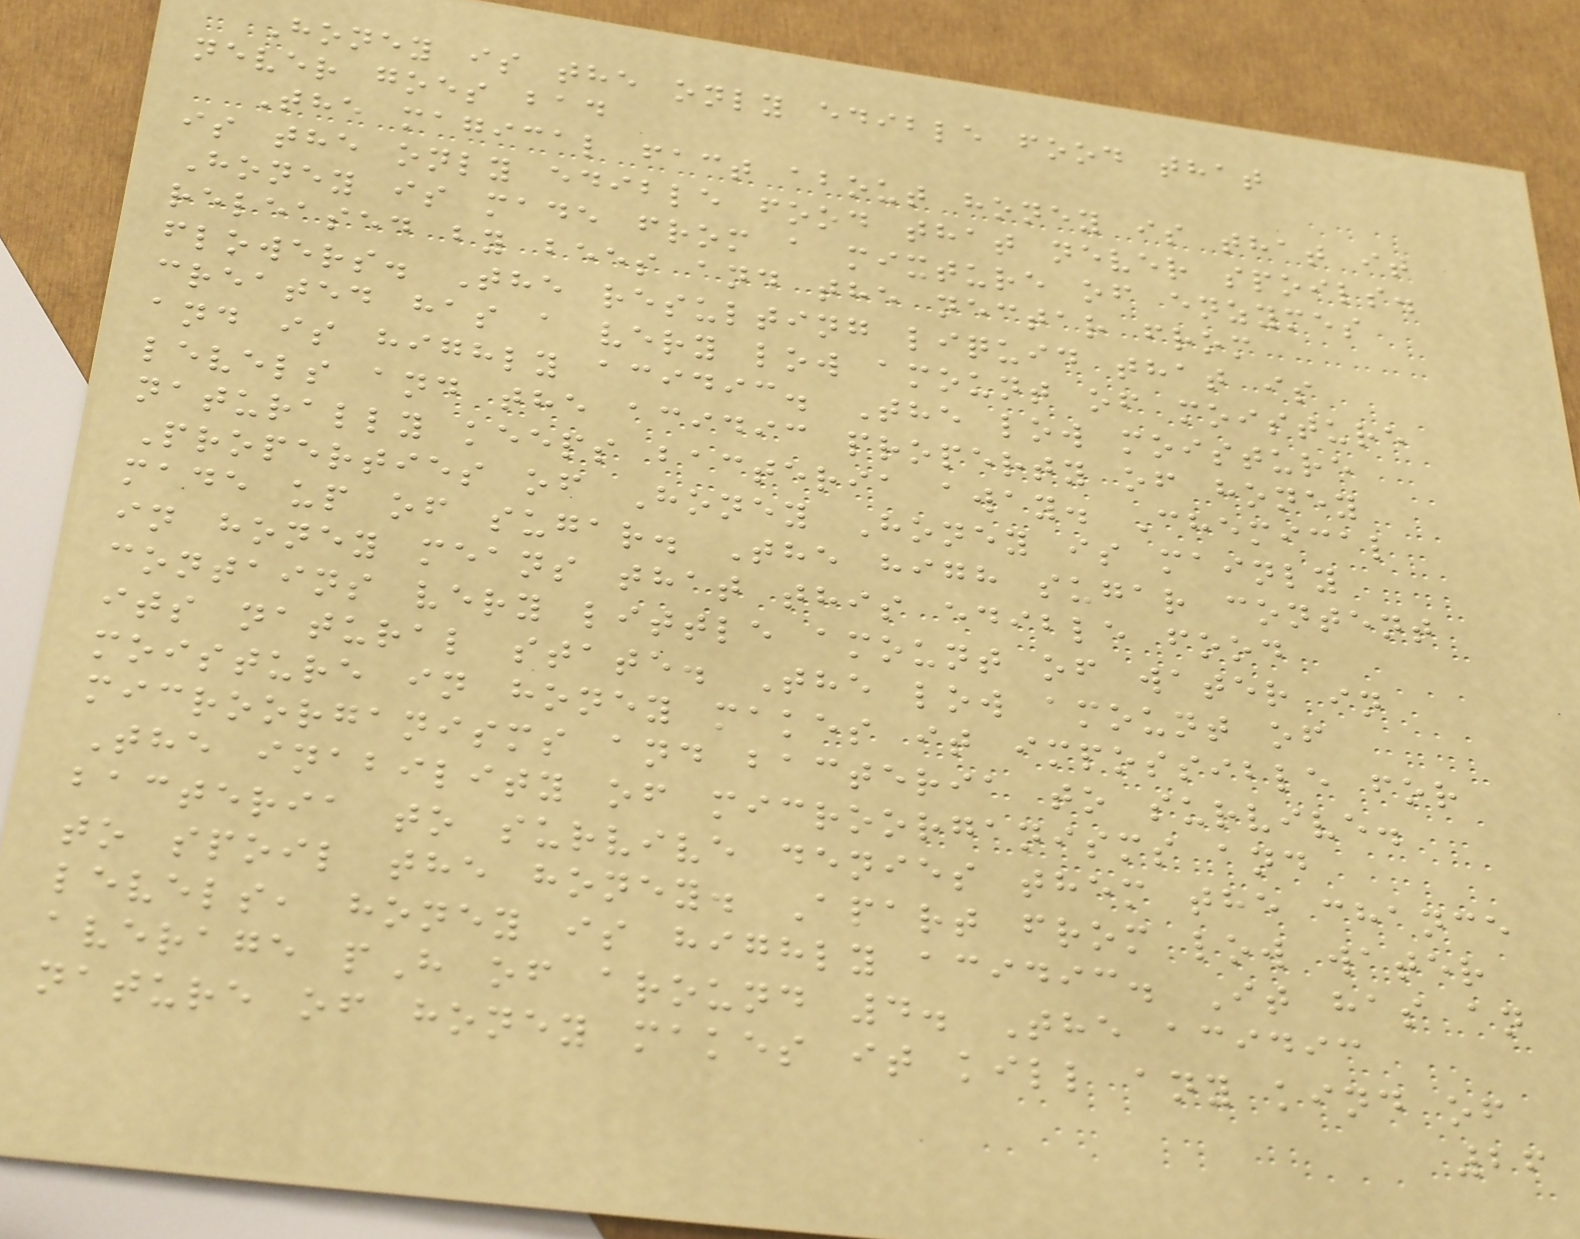Honey is the only edible food that
never goes bad
The magical fact about honey is that it
is the only edible food that never spoils.
Honey is made from a mixture of enzymes
released by bees and the nectar from
flowers. The resulting liquid that is
created has a very low amount of moisture
and is highly acidic. The low moisture
levels and the acidic property of honey
naturally keeps bacteria away. Chemical
Properties of Honey Honey is mainly
made up of sugar. The high sugar content
in honey means that this edible food
contains very little amount of water in
its natural state. The low amount of
moisture in honey makes it impossible for
microorganisms and bacteria to survive.
The inability of microorganisms and
bacteria to survive denies them the chance
to spoil the honey. Apart from low water
levels, honey is highly acidic. It has an
average pH of around 4. The acidic
nature of honey makes it kill any kind of
26
